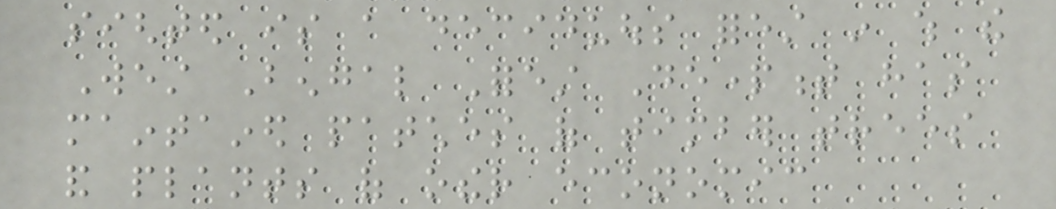sighted is a deciduous forest in which the
West Bengal Forest Department has
maintained patches of timber trees
and plants of other economic
